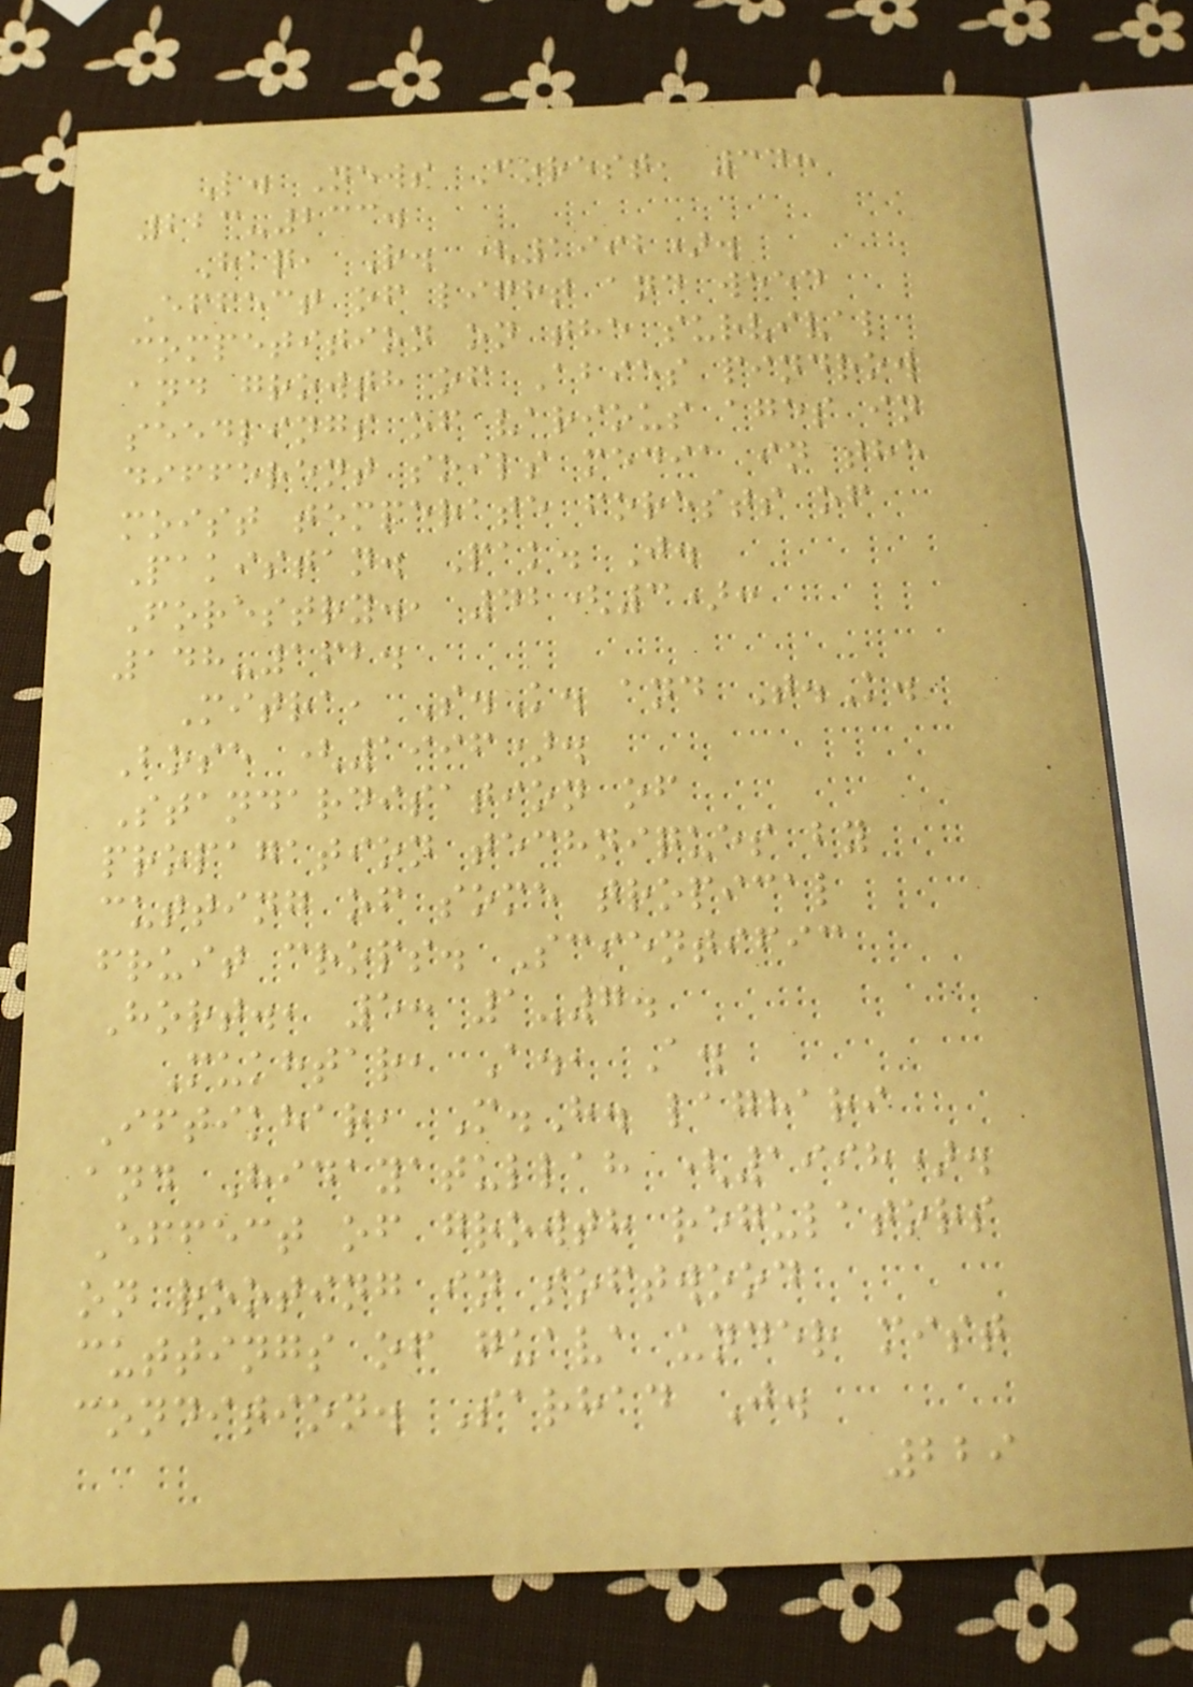L. News Forest, 34:
223-233.
Haq, R. (1992).
Effect of light and weed
competition on the survival
and growth of Abies pindrow
seedlings of various ages in
different soils media in the
moist temperate forests of
Pakistan. Pak. J.
Forestry., 42(3):
148-162.
Mitra, S.K. and T.K.
Bose (1996).
Standardisation of
propagation techniques by
cutting of some tropical
fruit crops. Scientific
Hort., 5: 1-7.
Mukhtar, A., A.
Iftikhar, M.H. laghari
and Hidayatullah (1998).
Effect of growth regulators
on rooting in softwood
cuttings of guava under mist
condition. Sarhad J.
229
